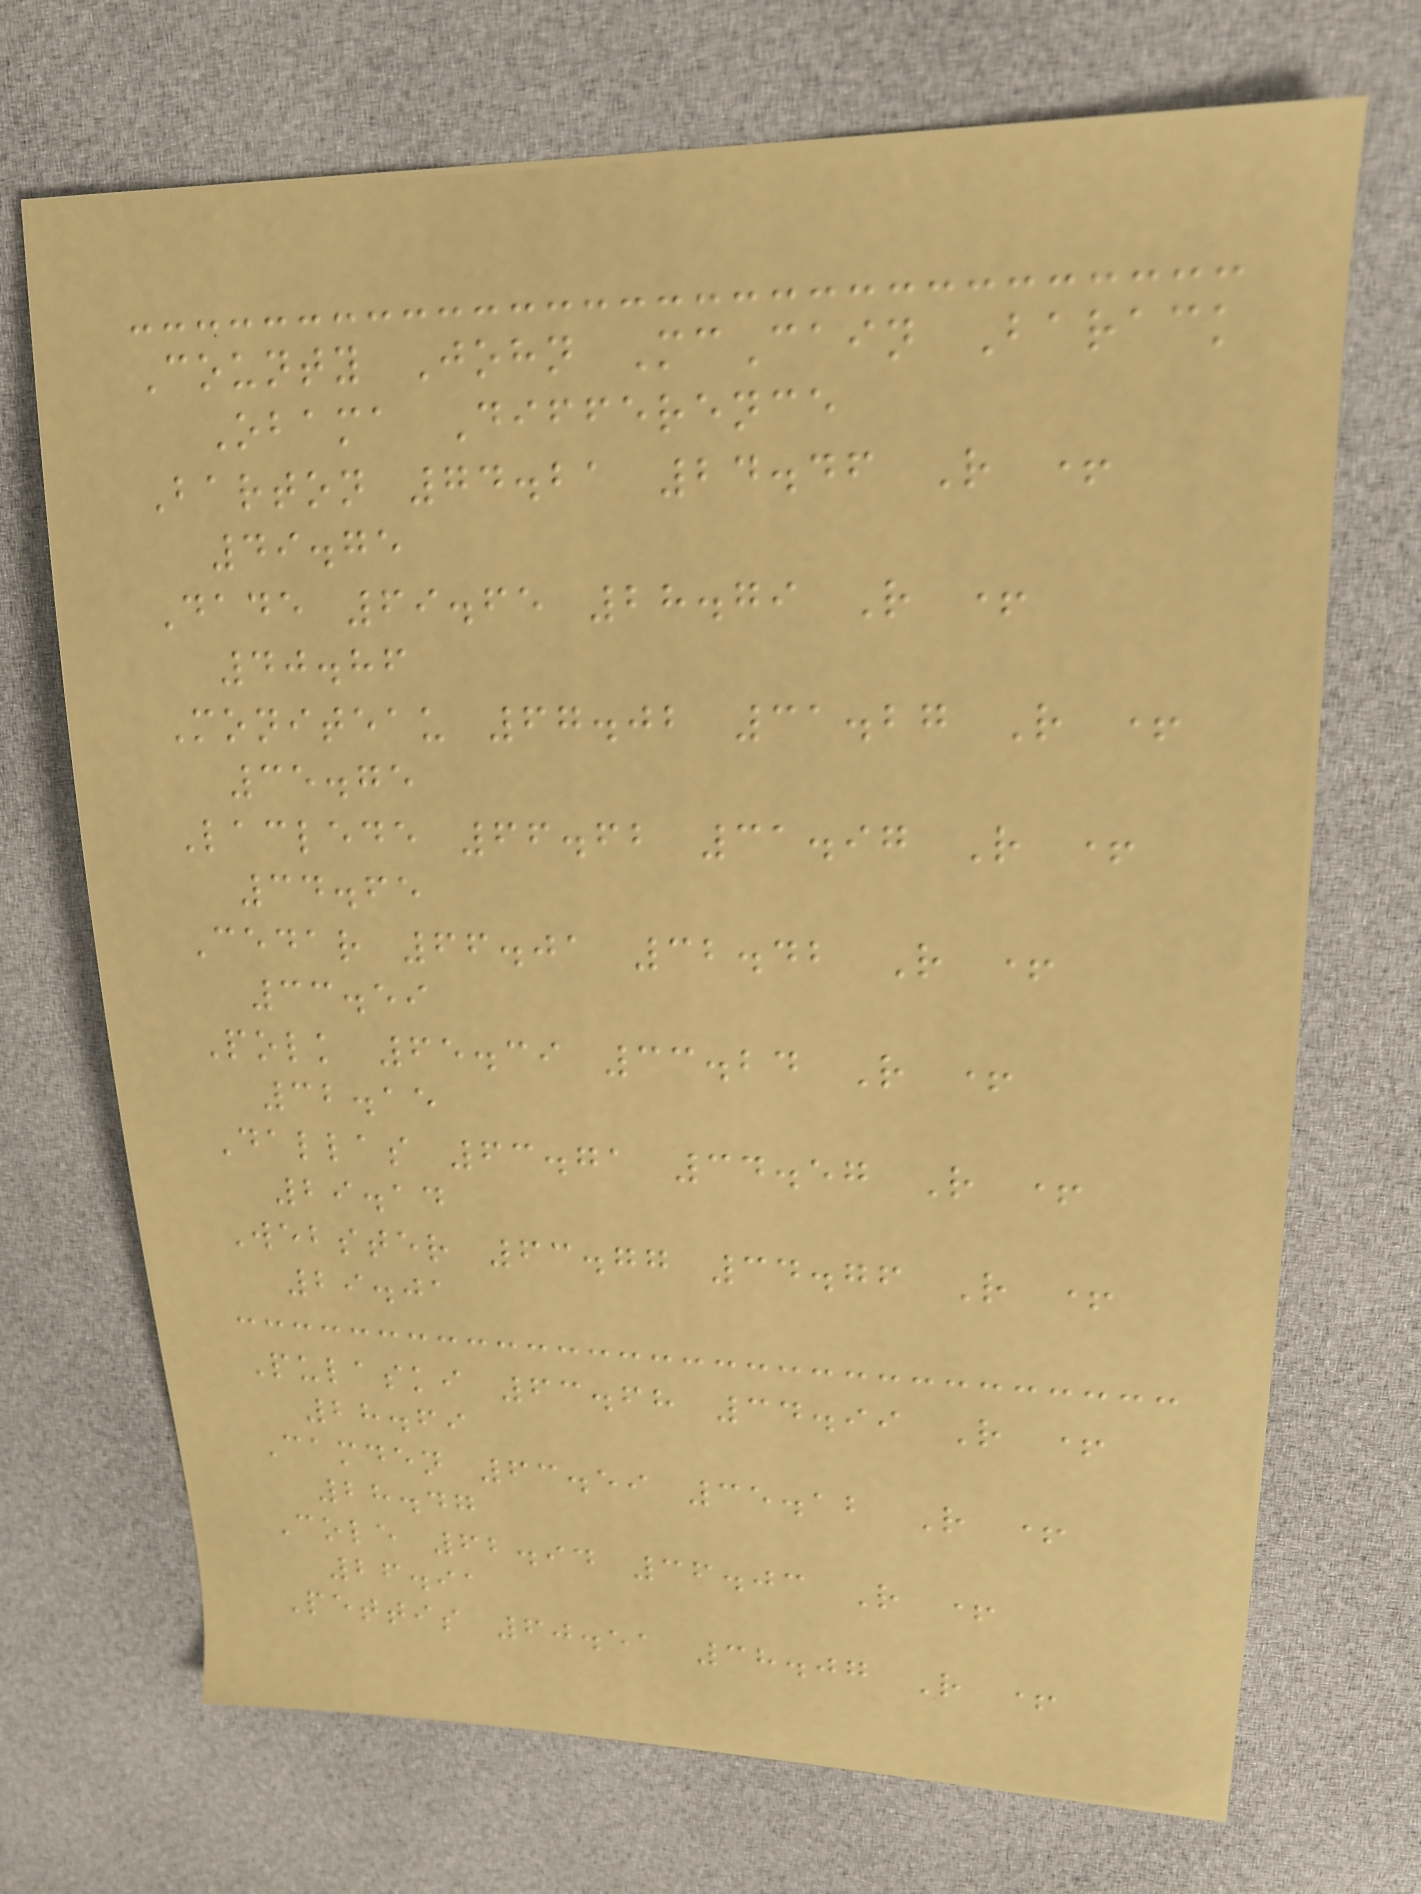County John McCain Barack
Obama Difference
Barton 74.21 24.46 R +
49.75
Dade 69.65 28.79 R +
40.86
Moniteau 67.02 31.27 R +
35.75
Laclede 66.62 31.97 R +
34.65
Cedar 66.01 32.42 R +
33.59
Polk 65.39 33.24 R +
32.15
Dallas 63.71 34.57 R +
29.14
Webster 63.77 34.76 R +
29.01
Pulaski 63.68 34.99 R +
28.69
Camden 63.59 35.12 R +
28.47
Cole 62.94 36.03 R +
26.91
Pettis 60.51 38.07 R +
